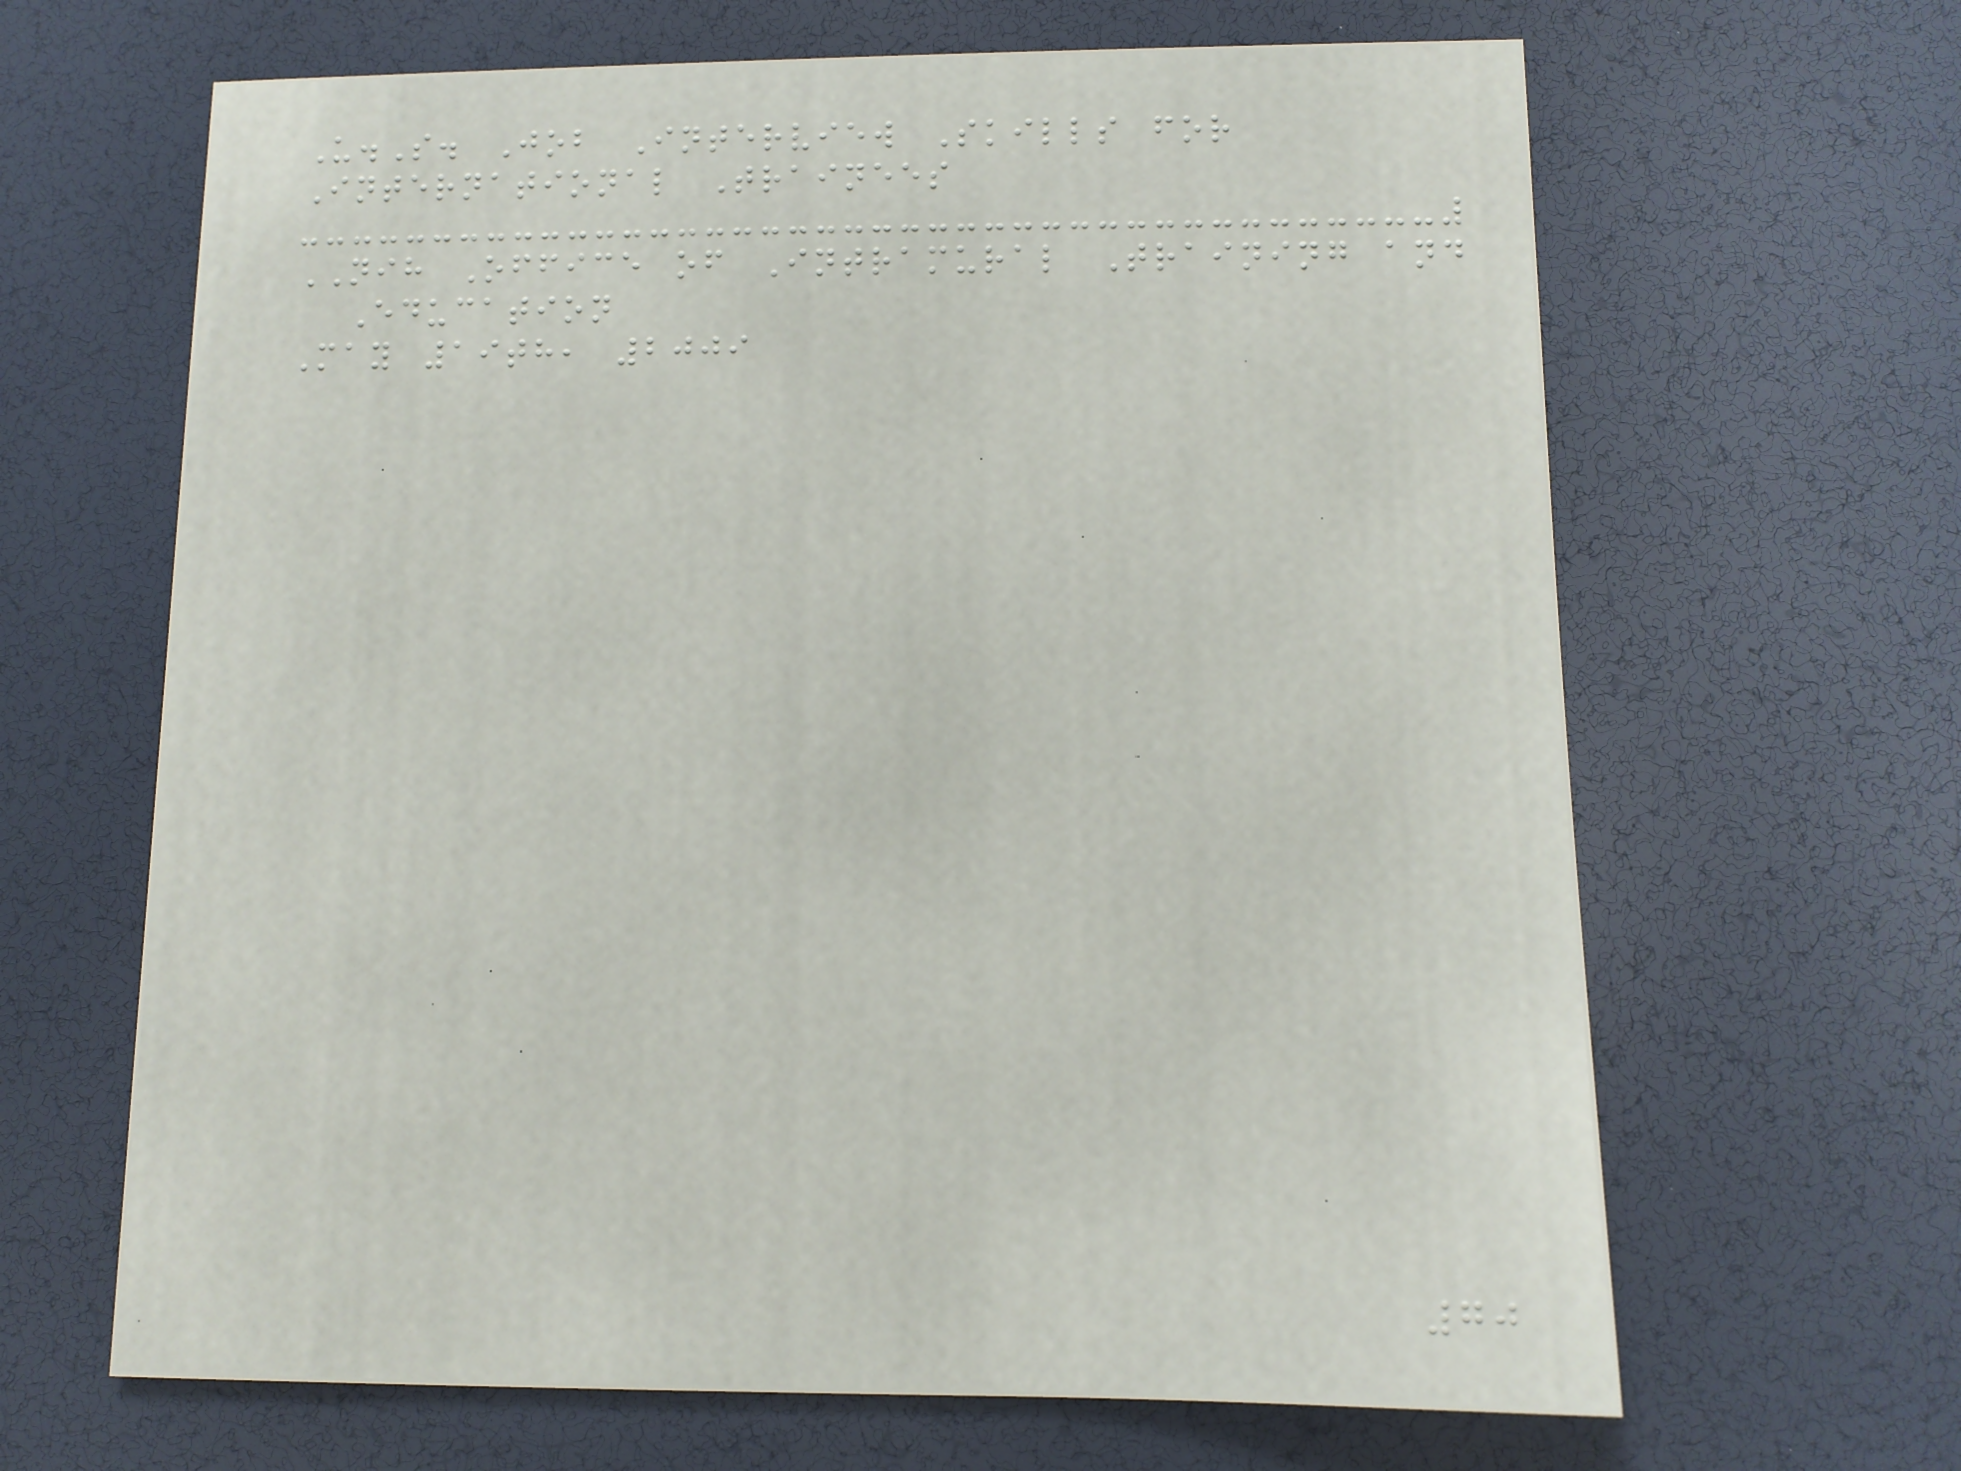U.S. Job Interview Skills for
International Trainees
NIH Office of Intramural Training and
Education
May 19th, 2009
70
